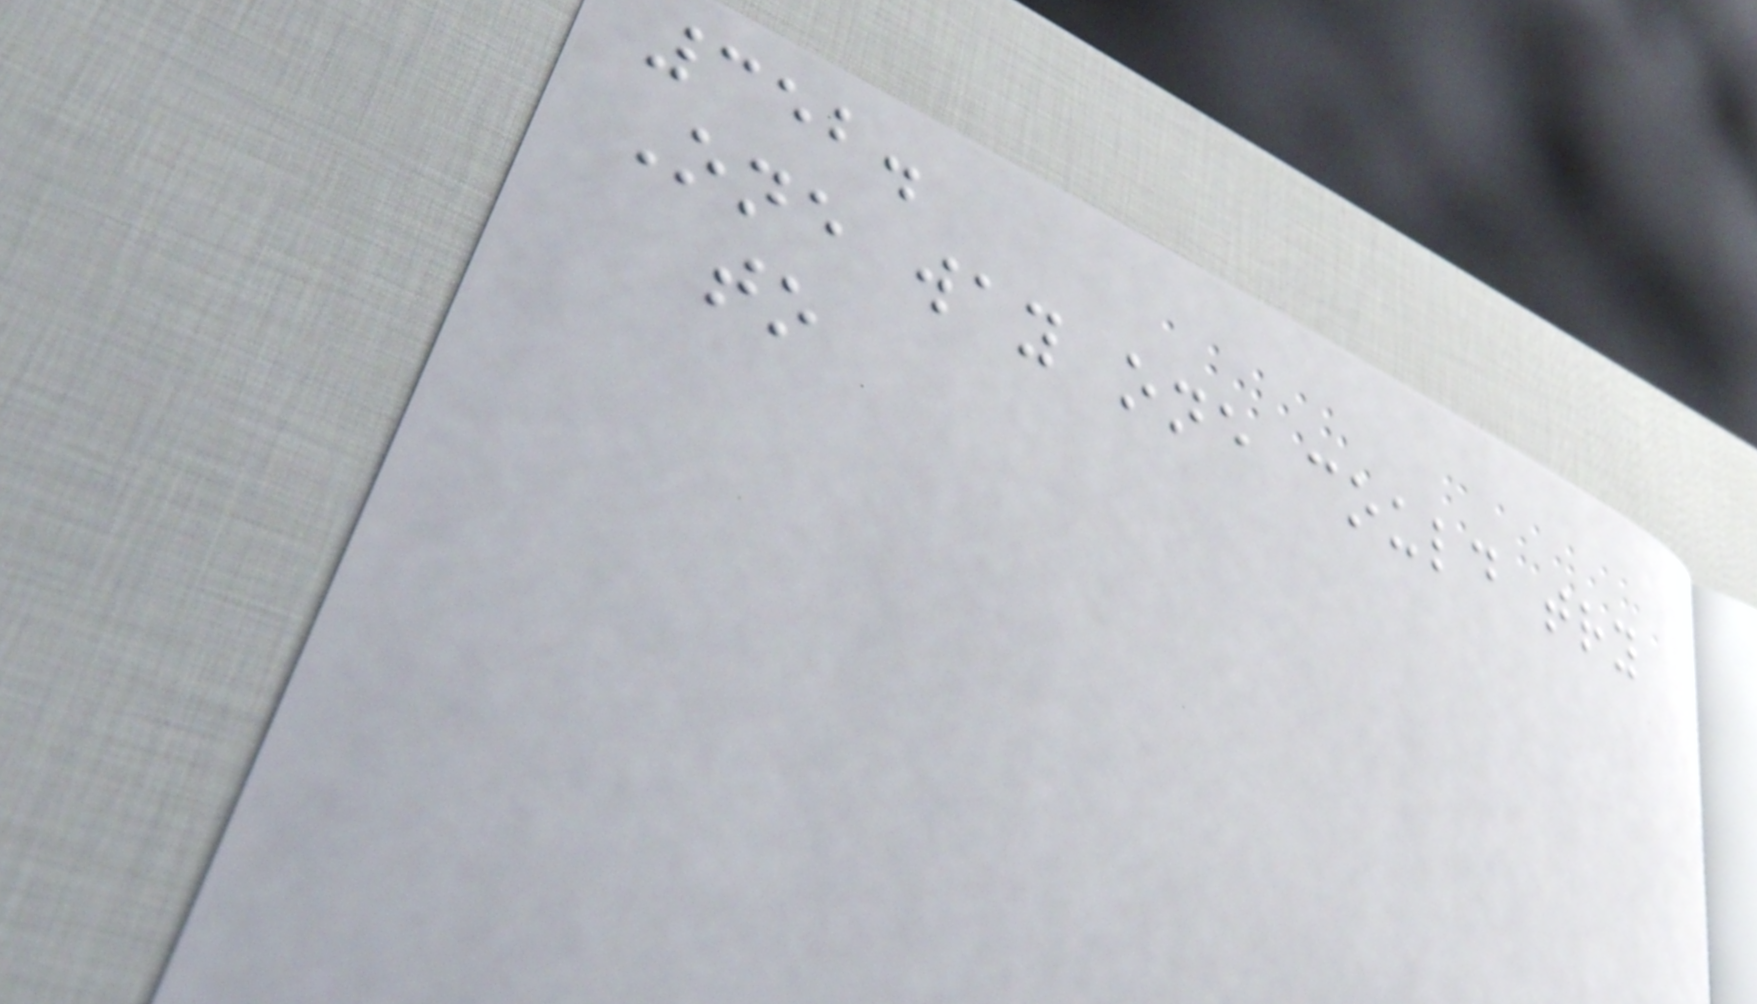352.
One way one could try
to
